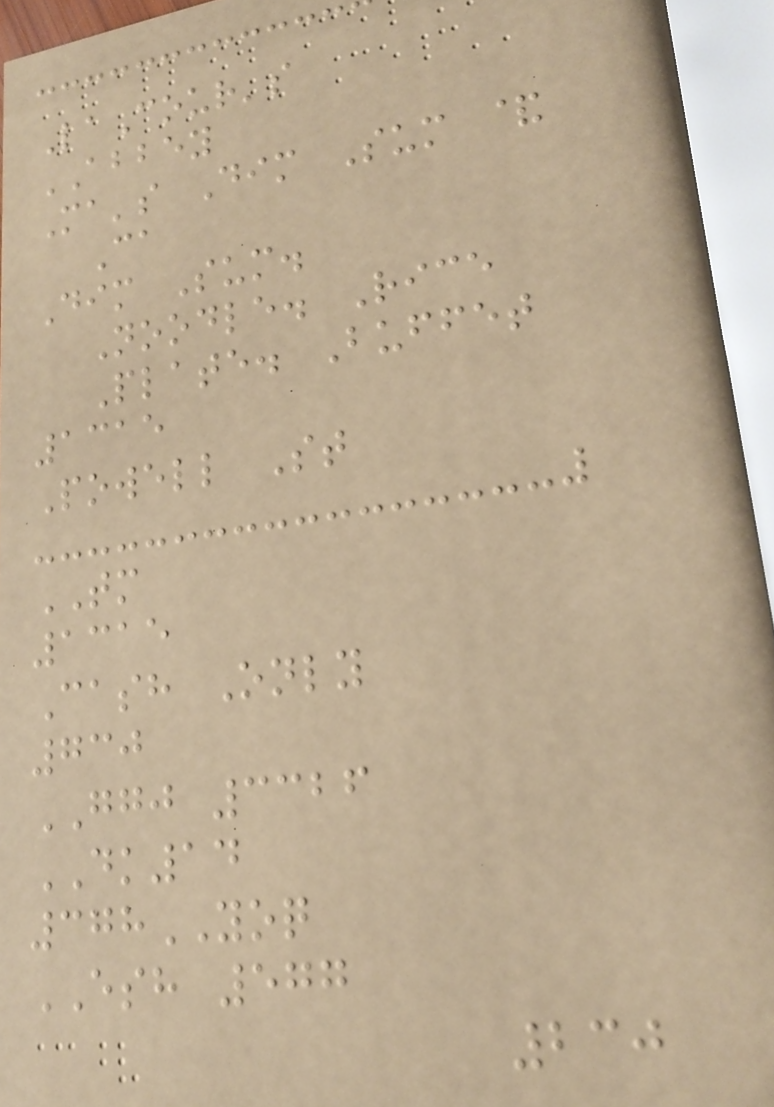LaCour's
ABBEY
Ma's Dim Sum &
Ca
Dim Sum.
Noodle. Rice
Plate. Buffet
1315
Powell St
TM
1315
Cash Only
730
GGJ 3326
DK14
378YOQ
ESH 577
230
